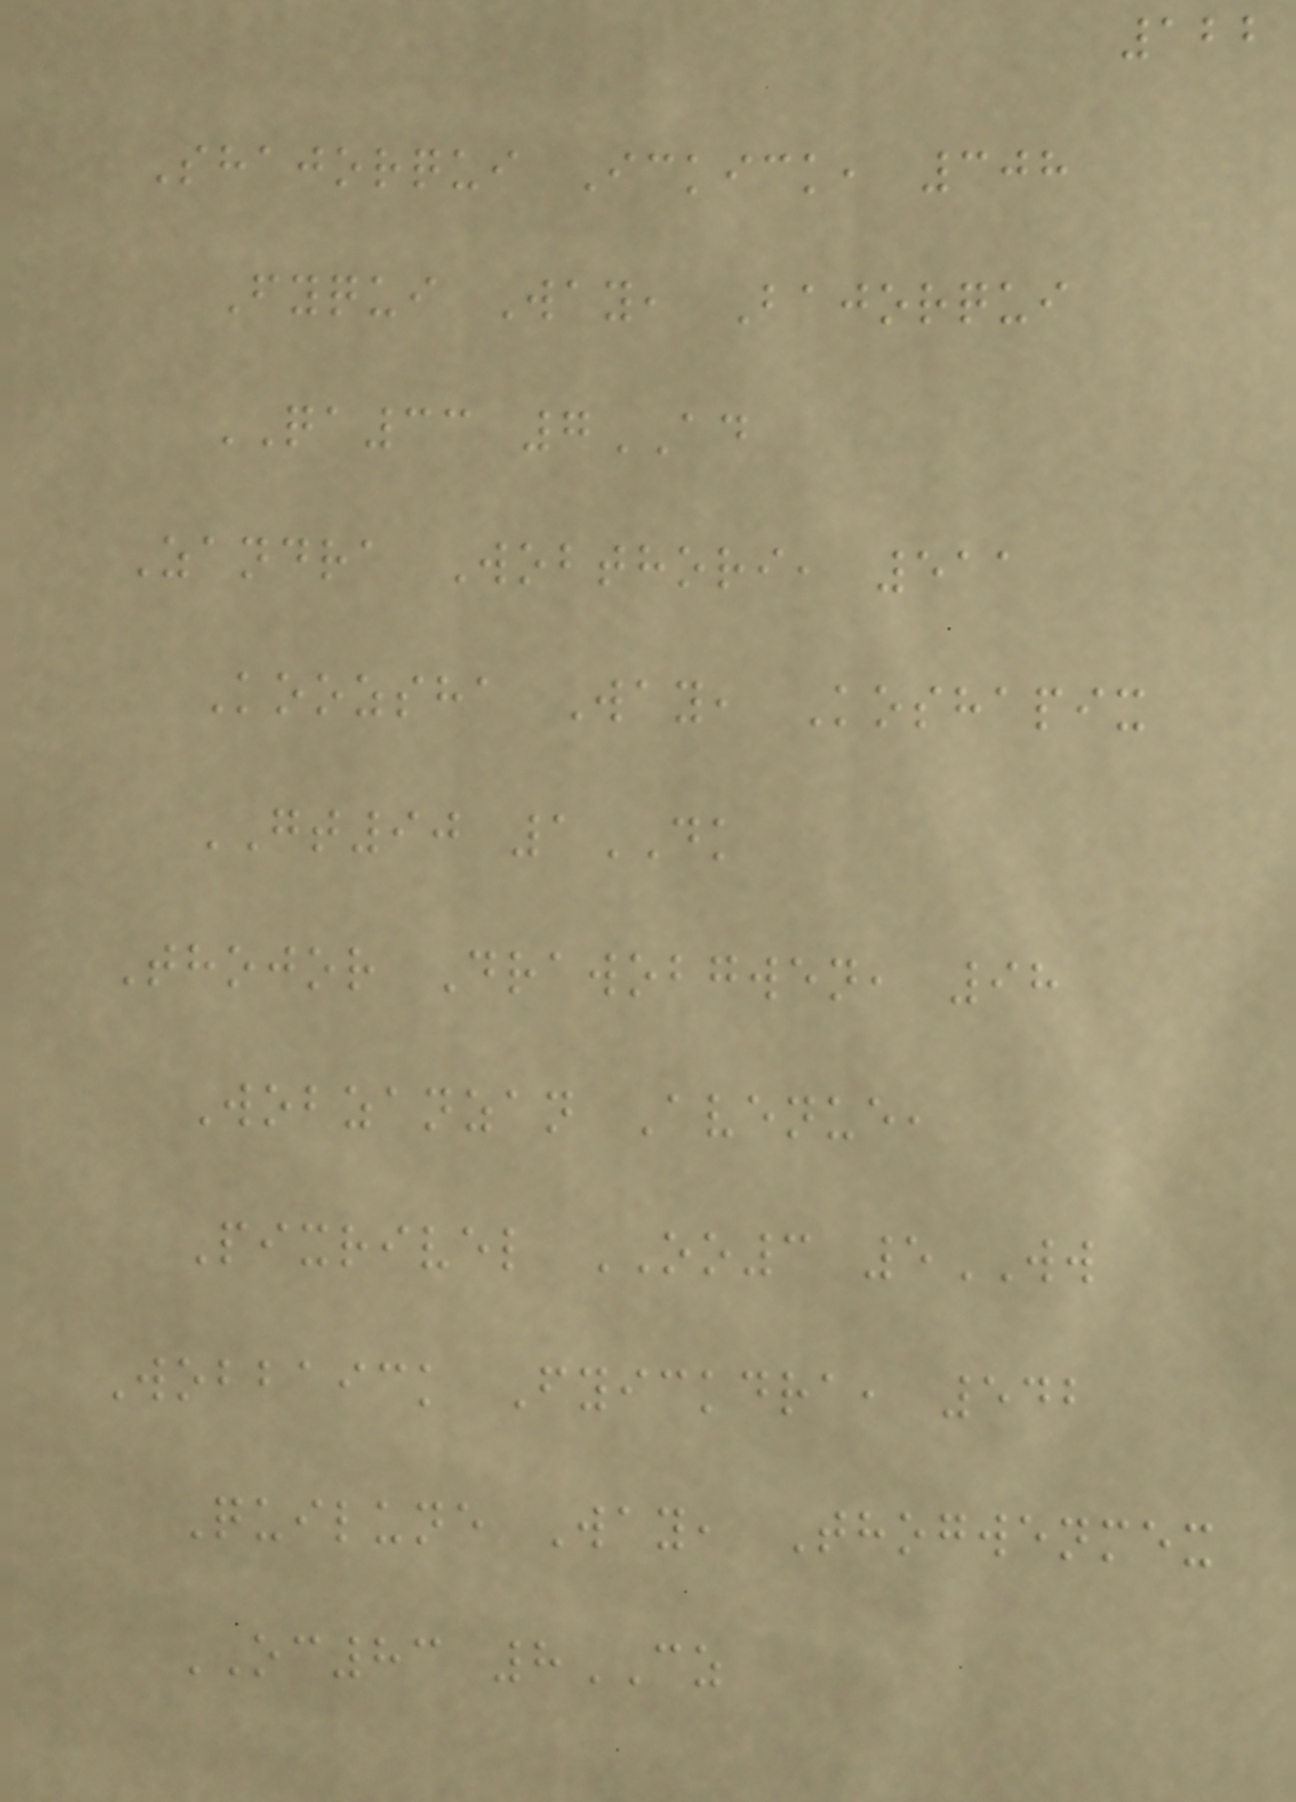122
Shajorqui Ickick, 308
Fyqui Way, Bajorqui
QA33 7AD
Zandra Wobthori, 511
Koozsha Way, Koshapix
GT90 1DK
Thojor Drawobgwen, 98
Wobzanzan Avenue,
Pixrivel OO3 5WW
Wobbaick Fyickdra, 542
Quilune Way, Thogwenmex
OC83 8CZ
